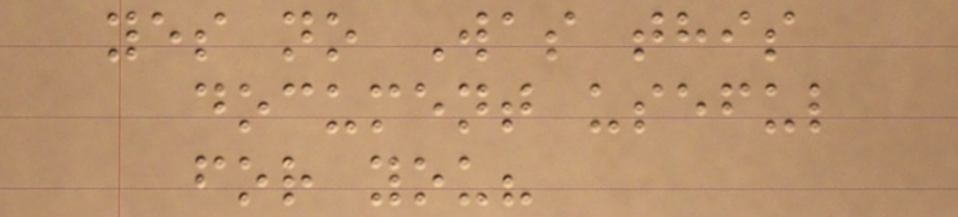yes no Was this
document useful
for you?
